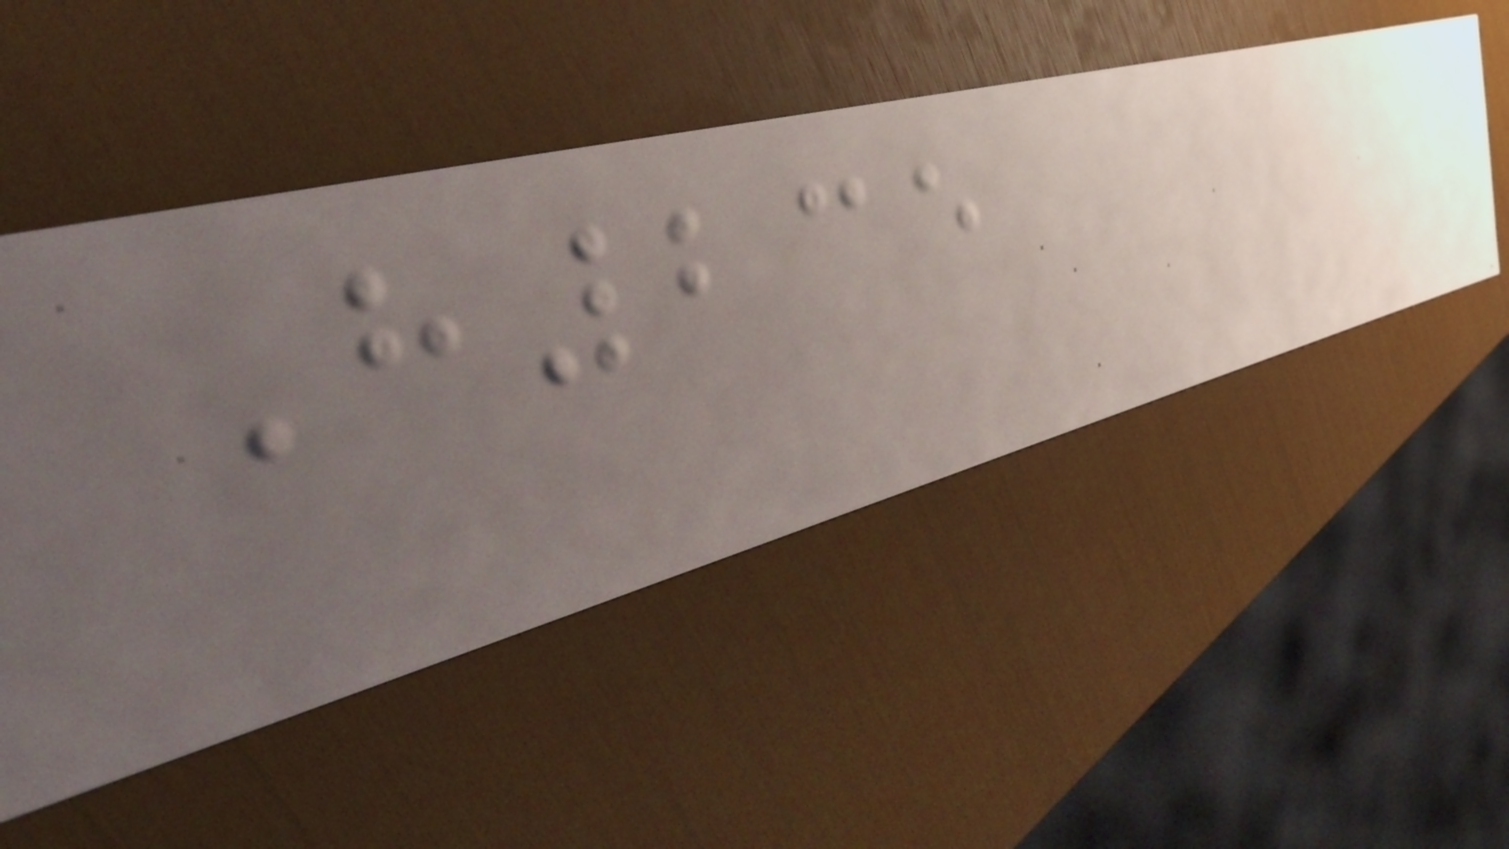H235
